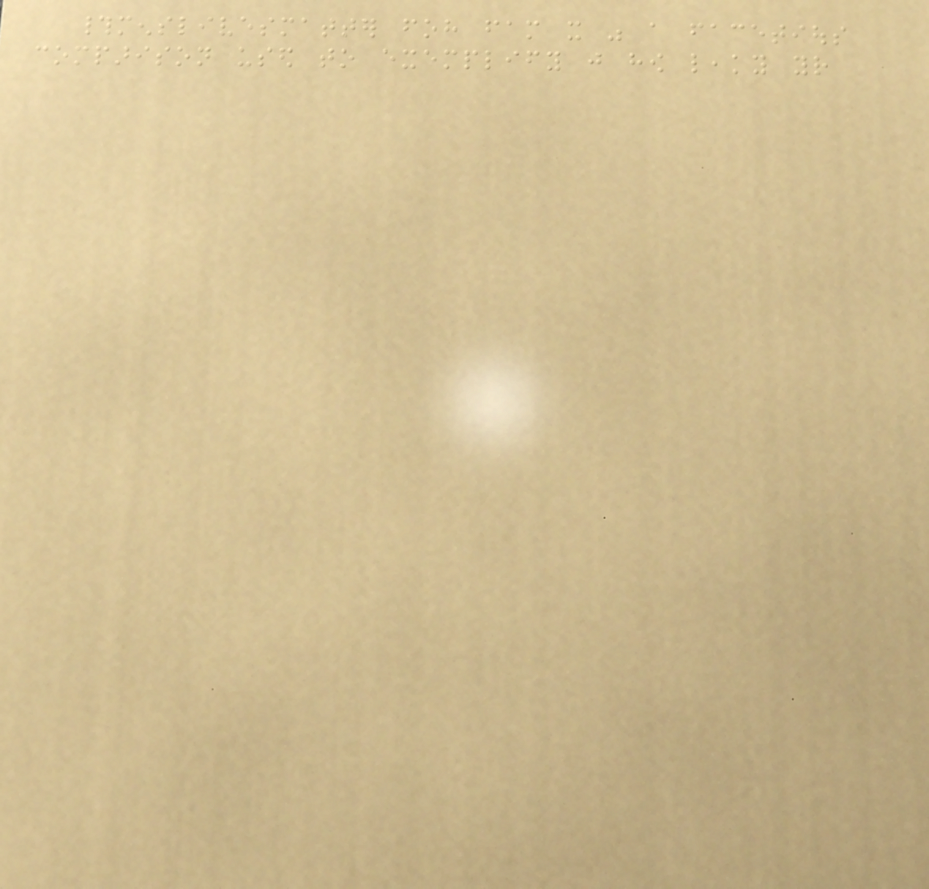#menslivesmatter foh fam it was a facetious
comparison used to exemplify just how leaky your
